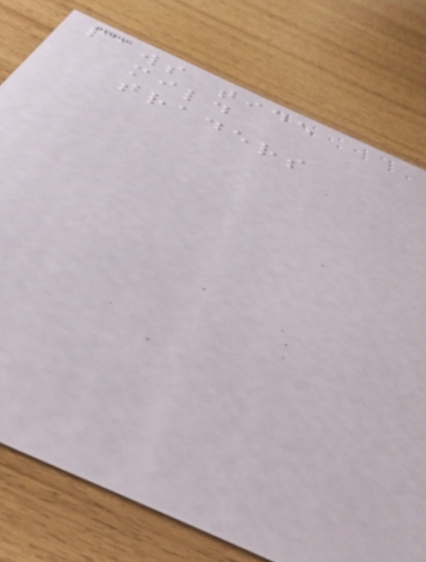paws tide
mild
traders
